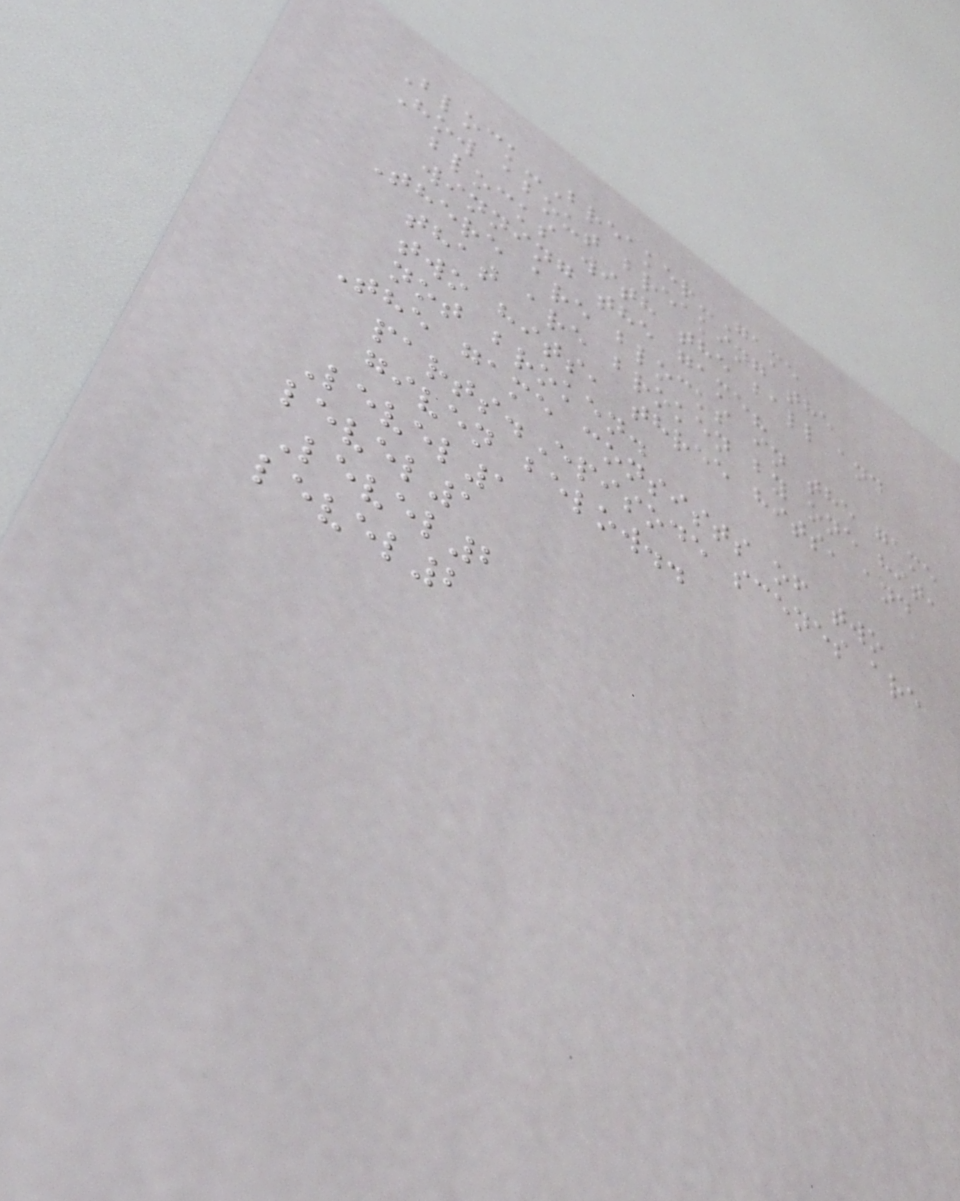Block-Breaker-Game
How about breaking the
blocks with the ball and
winning the game?
There are blocks in the game
that are broken by one hit,
two hits, three hits, and
not broken.
The game consists of two
parts.Episode scenes are
given below..
Level1
level1
Level2
level2
